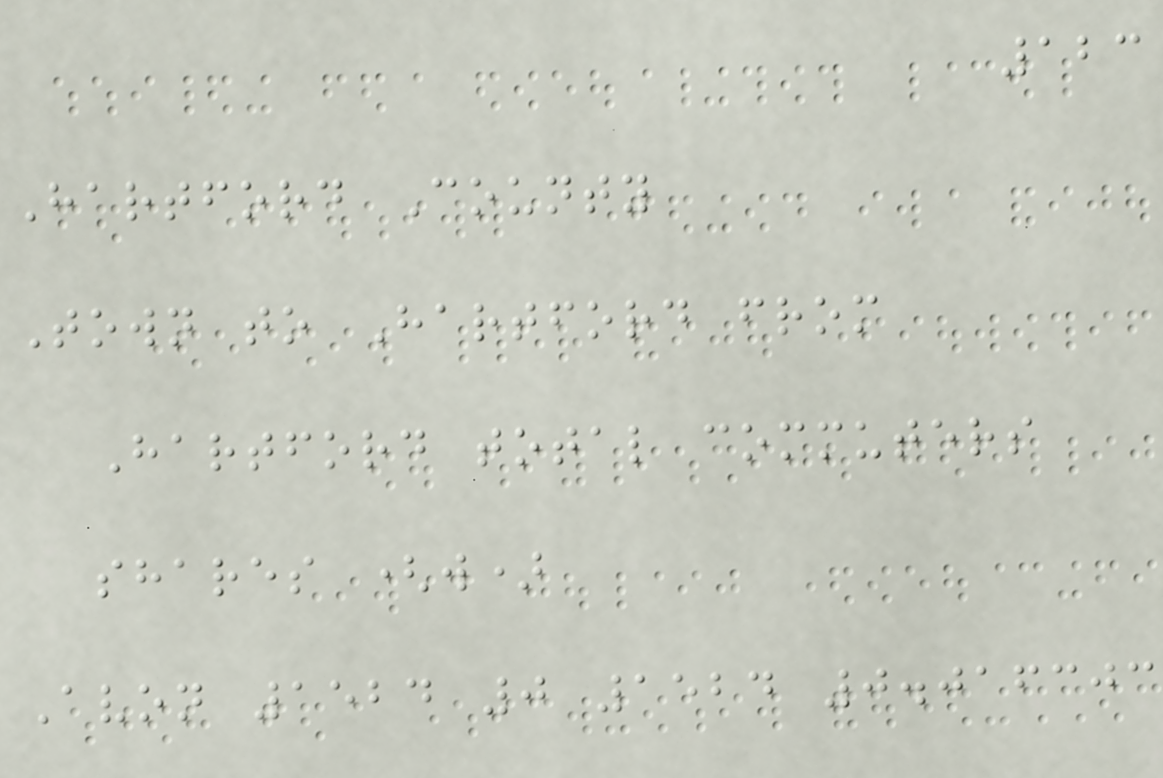123
Hartford County
Town to Hartford from
Hartford total commuters
shares (w)
Avon 1524 0 1524 0.016303
